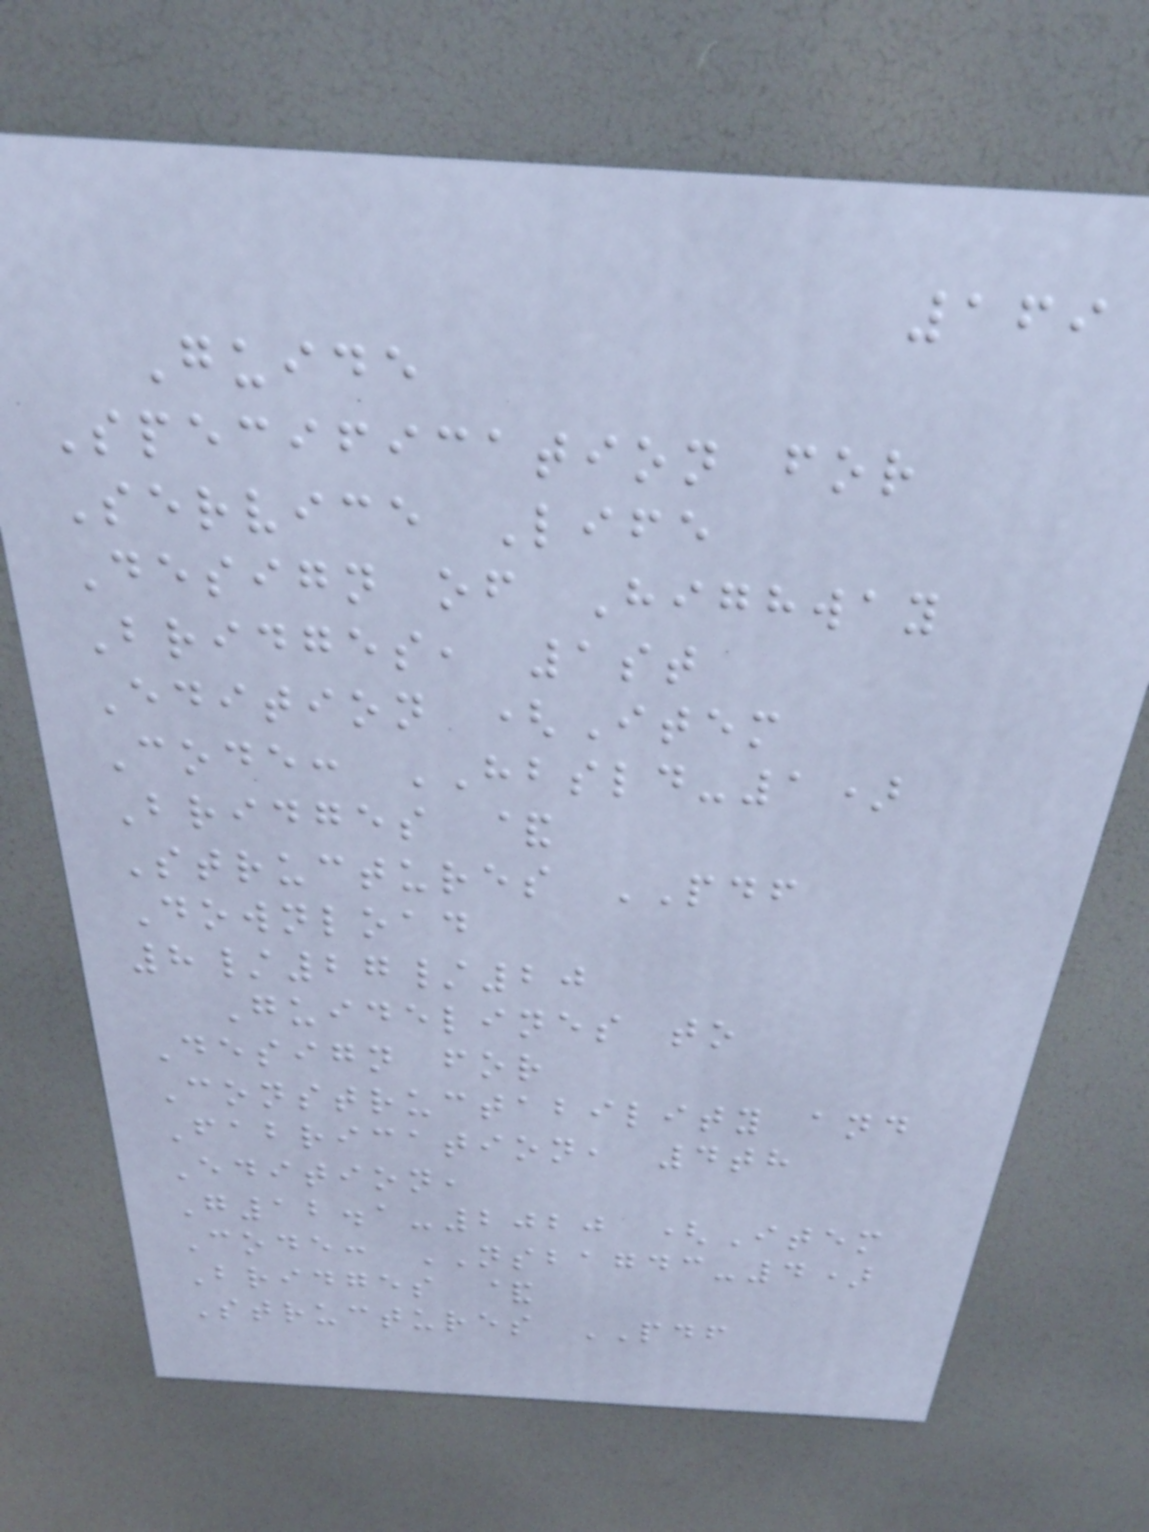169
Guide
Specification for
Service Life
Design of Highway
Bridges, 1st
Edition (Item
Code: HBSLD-1)
Bridges &
Structures PDF
Download
8/27/20
Guidelines to
Design for
Constructability and
Fabrication, 4th
Edition,
G12.1-2020 (Item
Code: NSBAGDC-4)
Bridges &
Structures PDF
